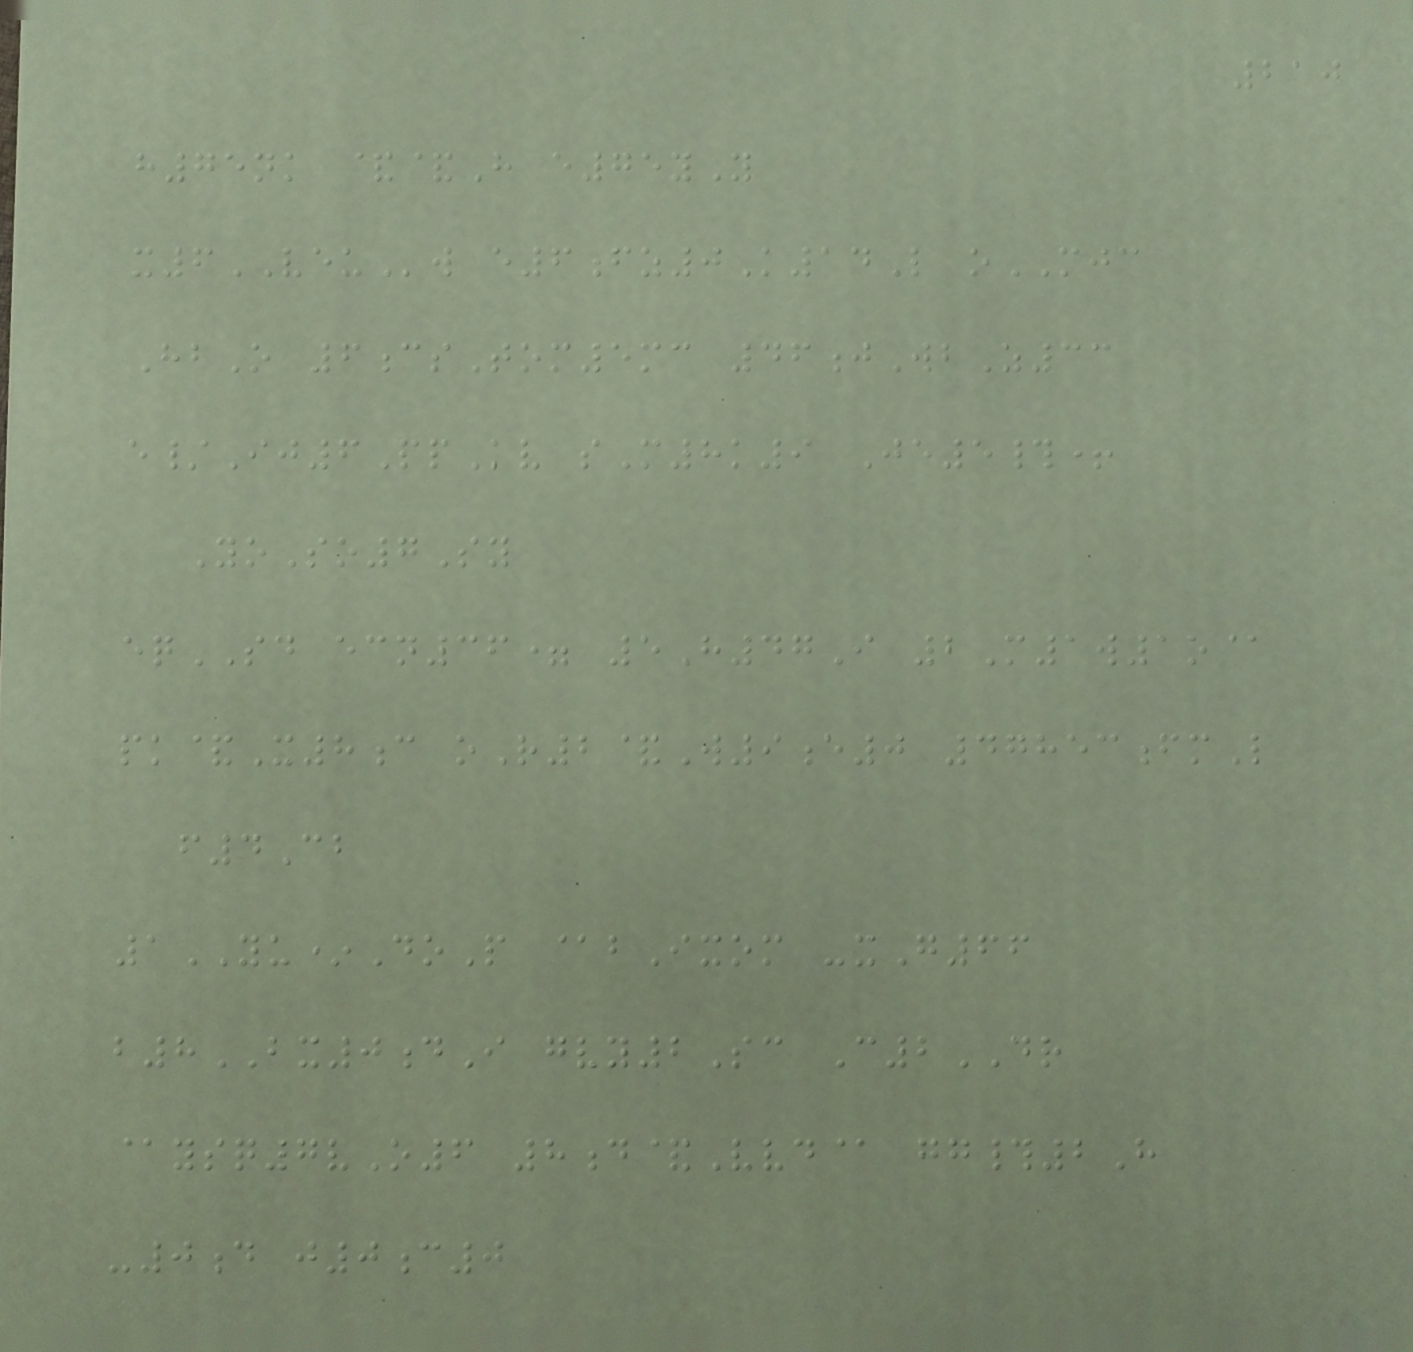210
h75nk &&H e75yY
x6VEUw e6fz0K14L oMJC
HbO 6csTom5mc 46jWbZ33
e/Ij6PpKv sM8k9 Je5#+
YoSo7Sy
eqSD ecn36= 5H47I 2M1w1o@
pk&X8c oR2&W9e0 47853fmL
f4Cb
1YU*DoP @bIxom -xG66
b8BX0dI gvy2Sc C2DR
@ysq7vO6 8d&Vvd@ gg#2H
-0d j0c0
